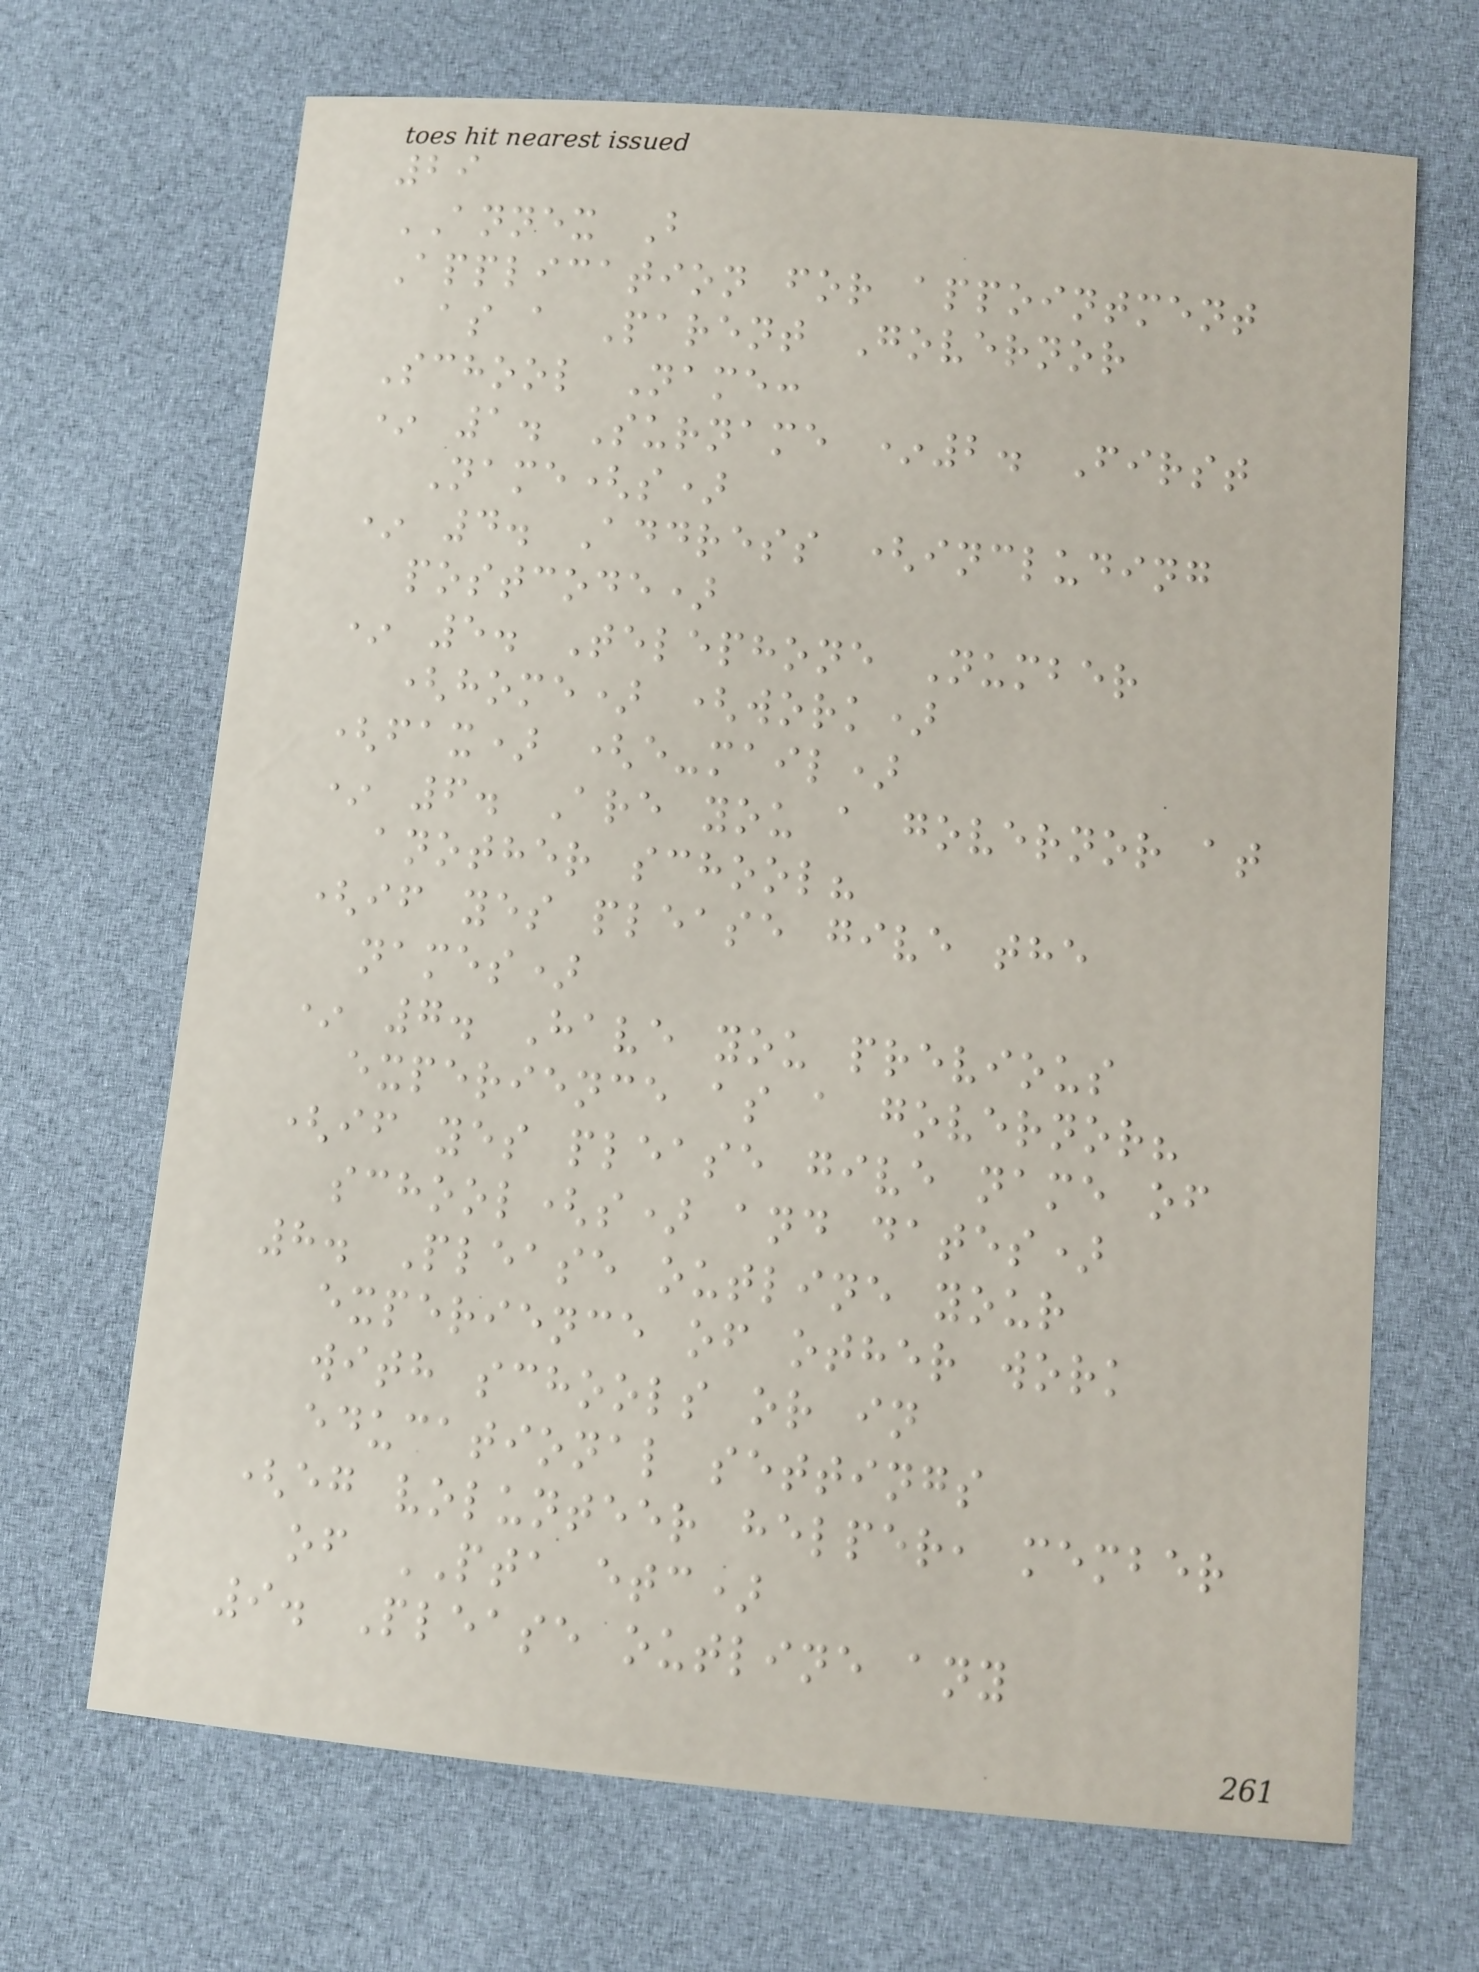29
ANNEX B
Application for appointment
as a Parent Governor
School Name:
* 1. Surname *2. First
Name(s)
* 4. Address (including
postcode)
* 5. Telephone Number
(home) (work)
(fax) (e-mail)
* 6. Are you a governor at
another school?
(if yes please give the
names)
* 7. Have you previous
experience as a governor?
(if yes please give name of
school(s) and dates)
8. Please outline your
experience of other work
with schools or in
educational settings
(eg volunteer helper, member
of PTA etc)
9. Please outline any
